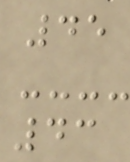45
43
